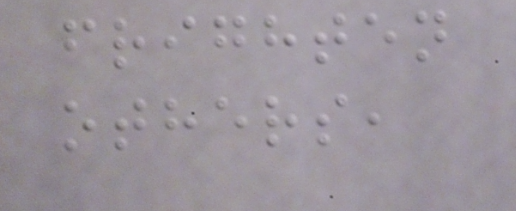frighten
others,
